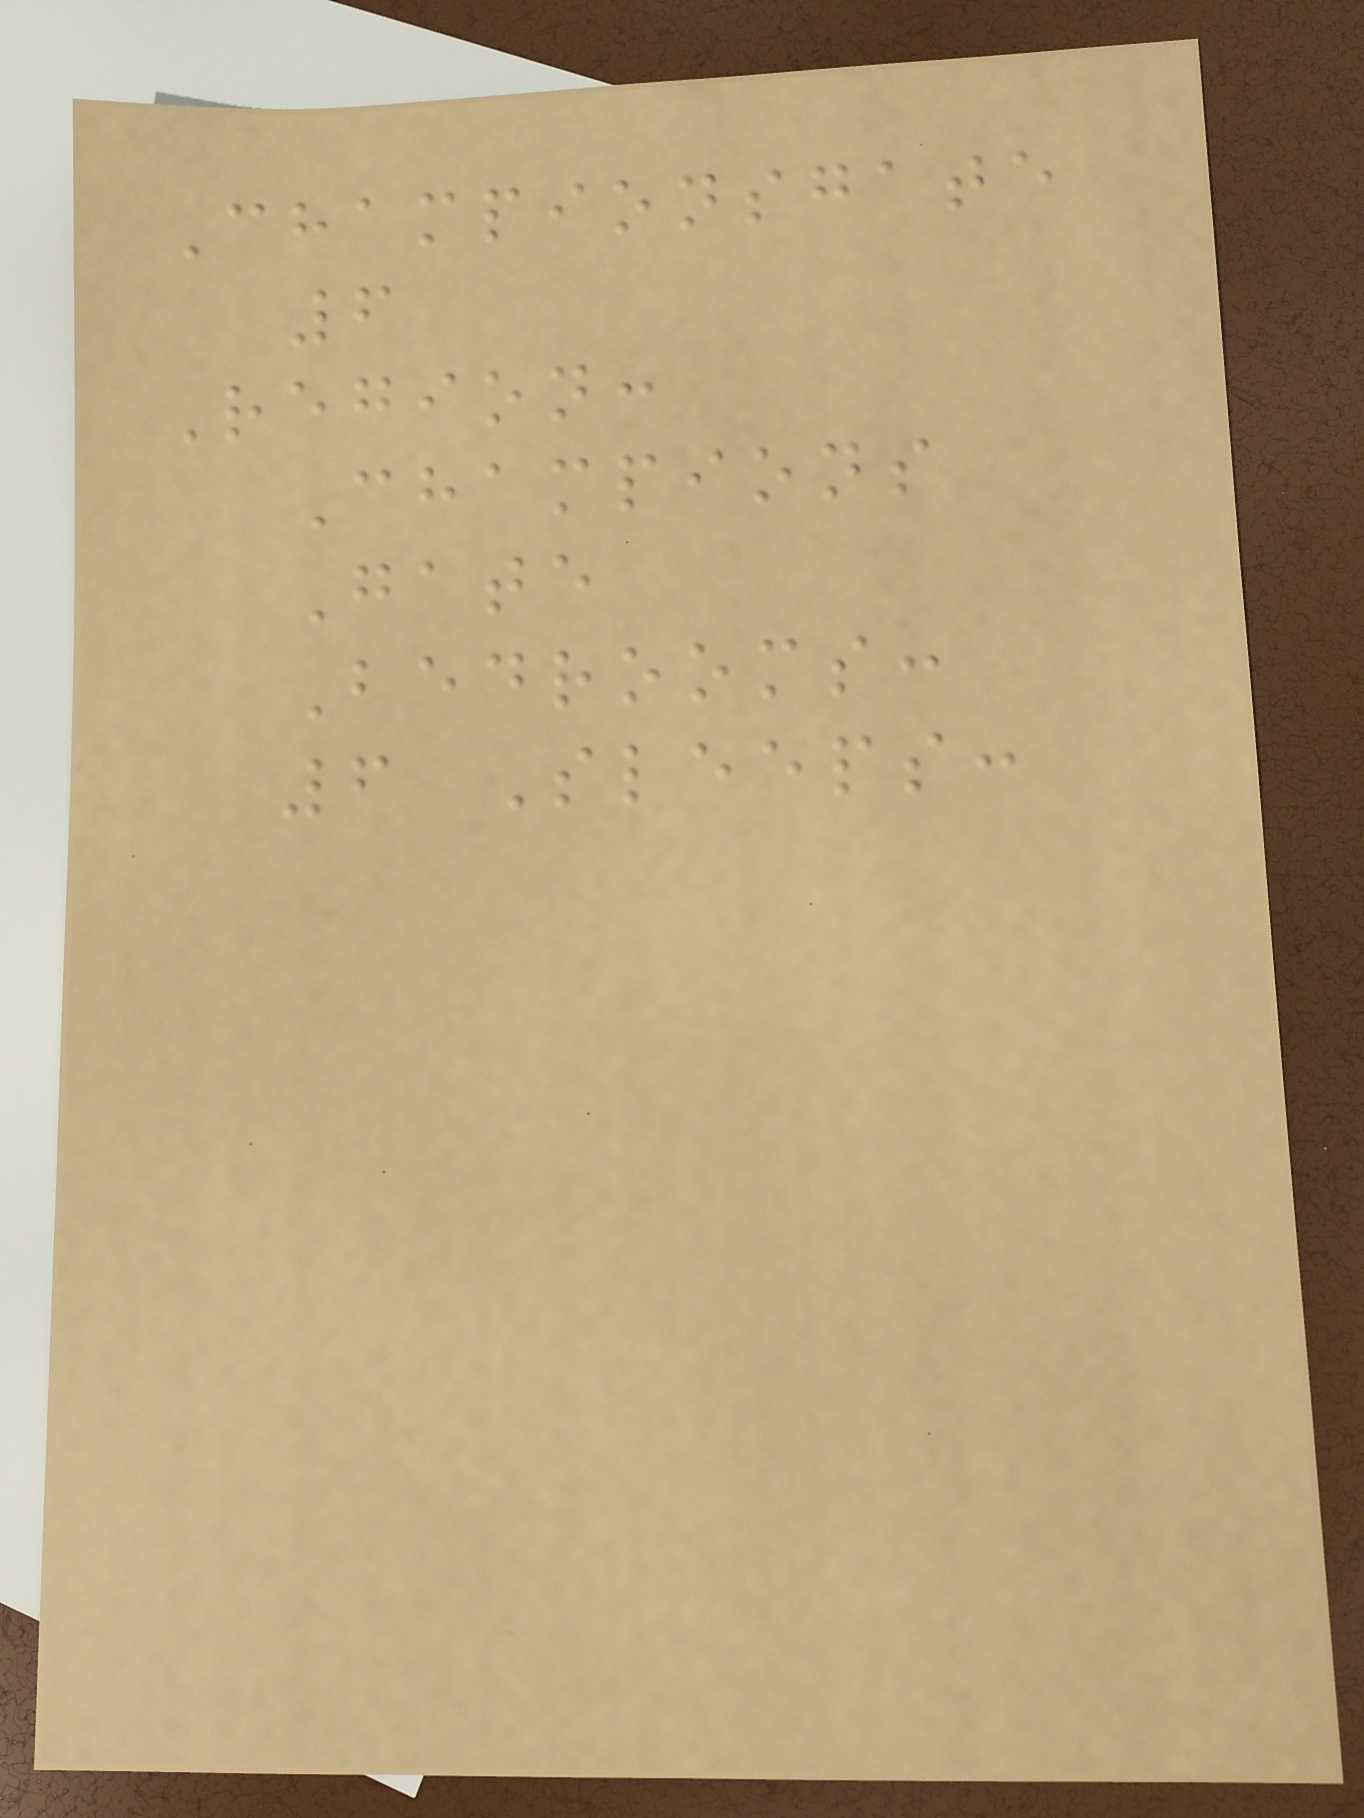Championsgate
6
Region:
Champions
Gate
Bedrooms:
6 Sleeps:
